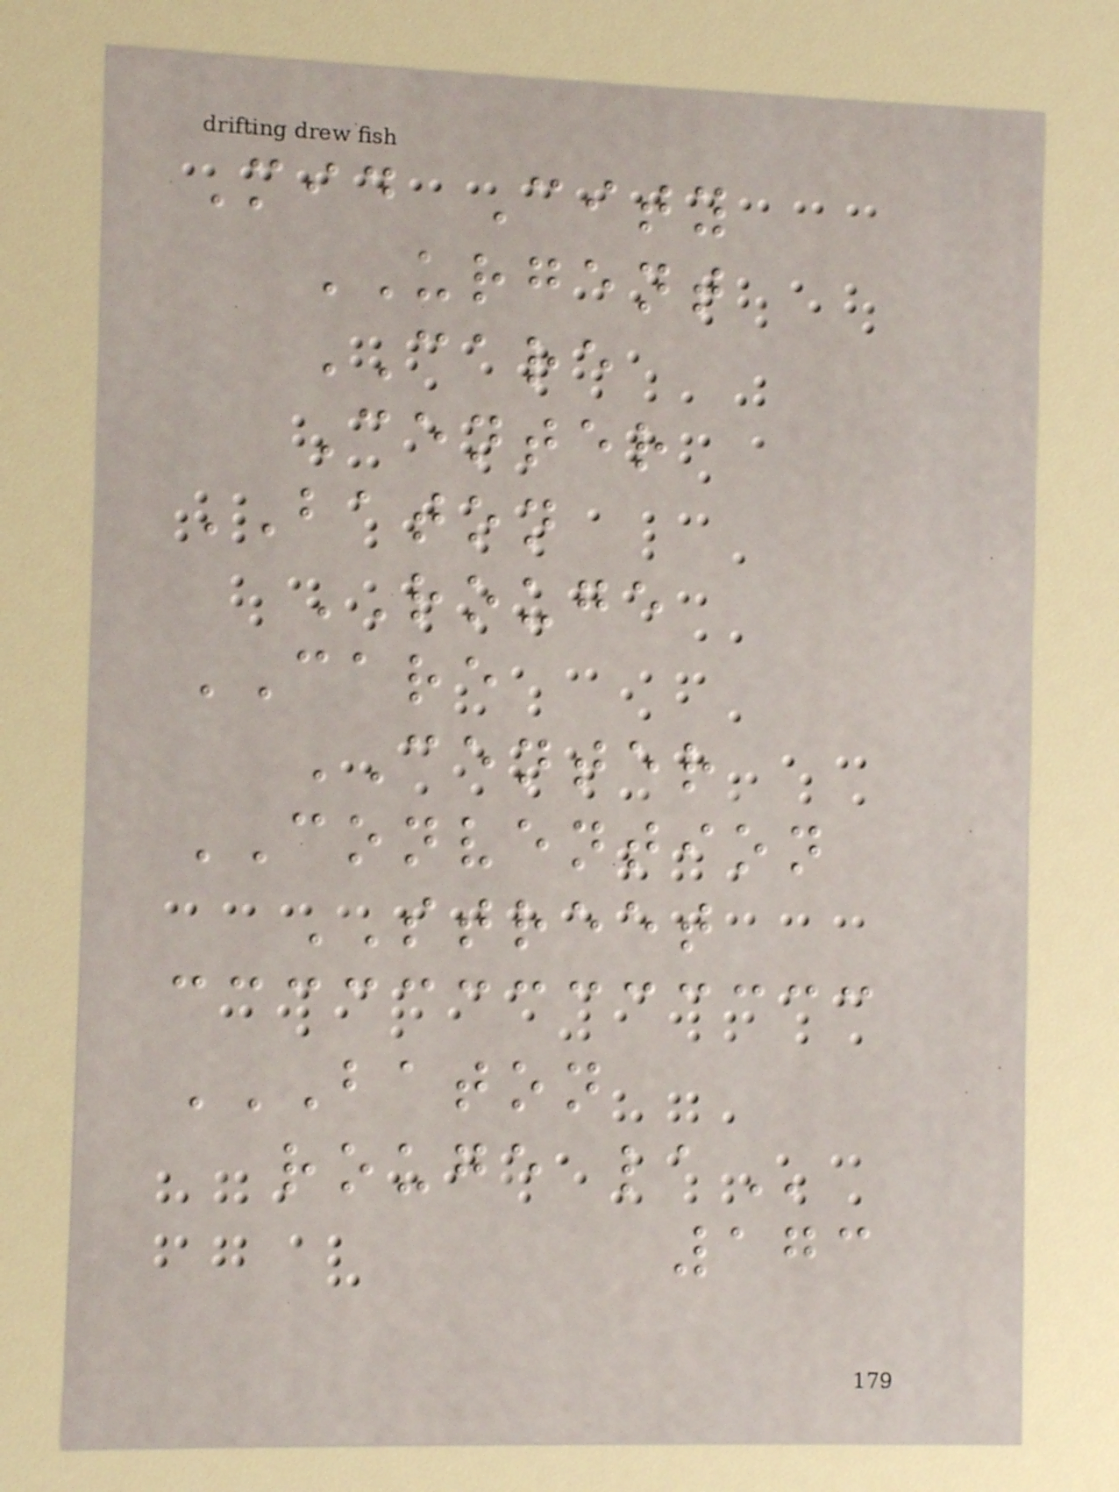Mid City
URGENT
CARE
Center
BATON
ROUGE
CARE
CENTER
CONVENTION
STREET
BATON
ROUGE LA
173
